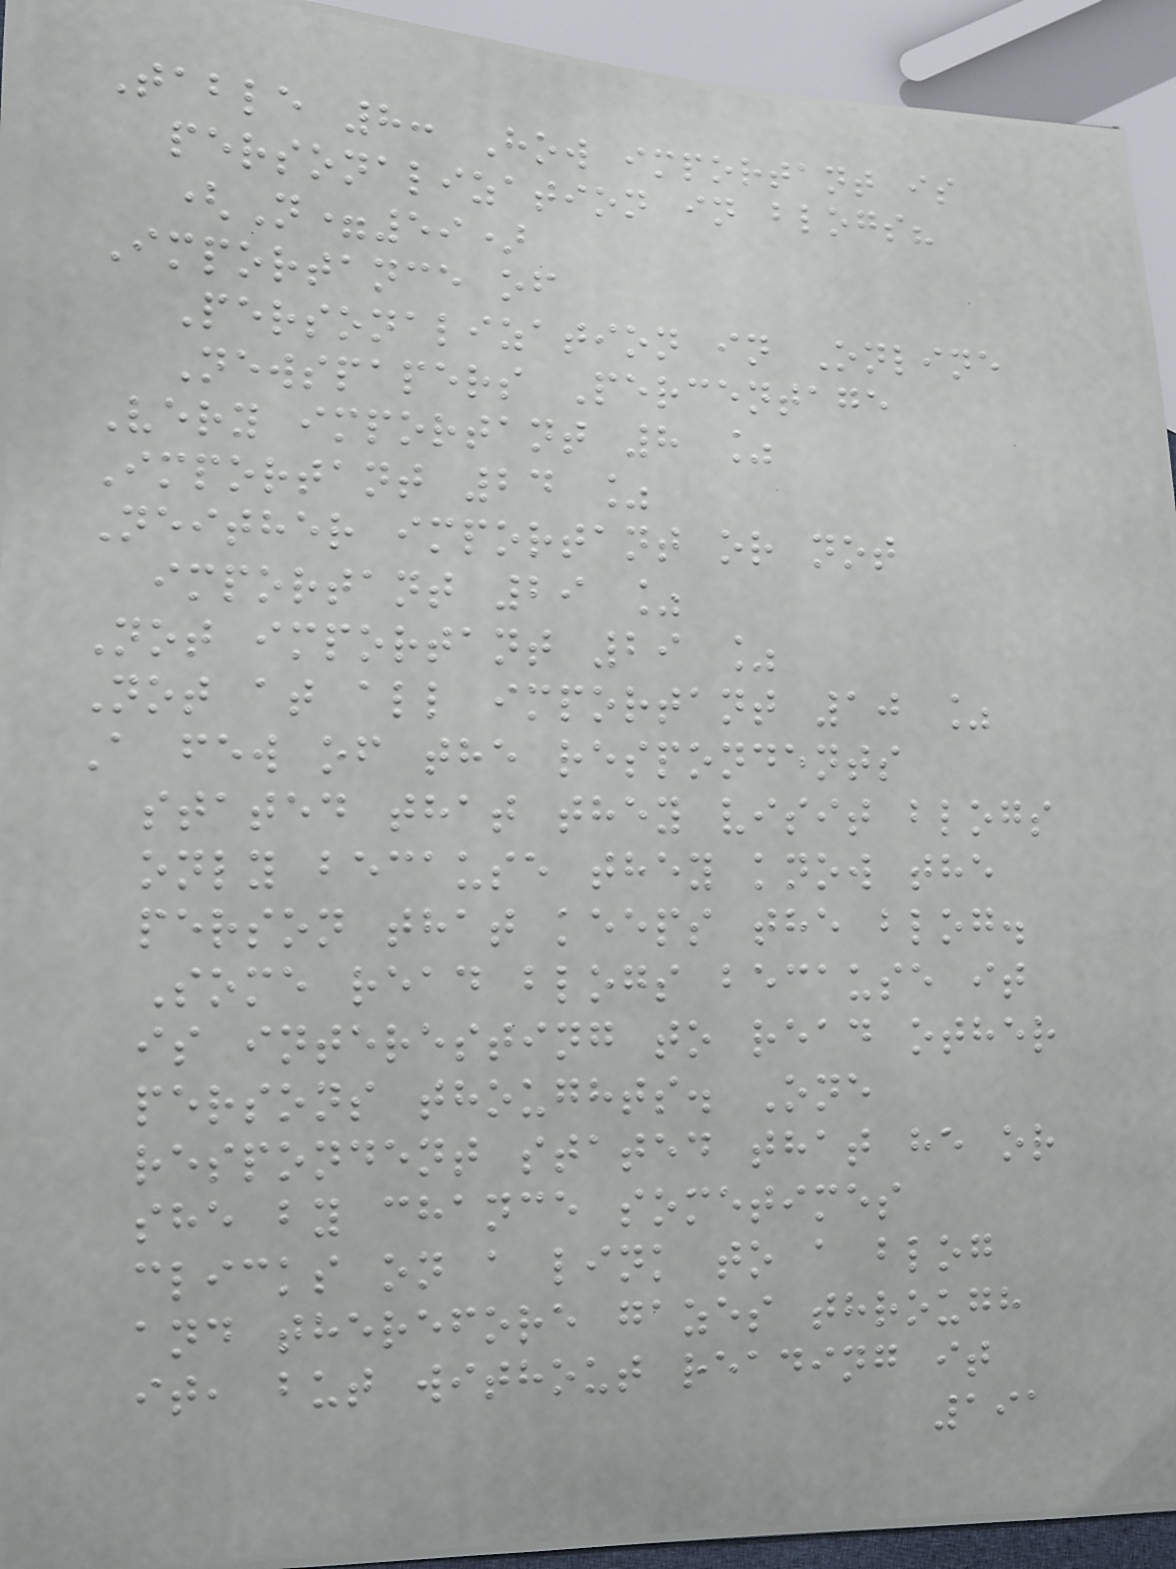Table 8: How important is
personalization in blogs?
(N=59)
Importance of
Personalization in Online
Newspapers Percentage
Very important 8 %
Important 24 %
Neither important or not
important 29 %
Not important 29 %
Not at all important 10 %
A few of the respondents
stated that they visit blogs
only because they know the
person that keeps the blog.
Some read blogs because it
is interesting to read other
persons thoughts. One
respondent stated that he or
she by chance sometimes
clicks on a link to a blog
and therefore gazes through
it, but without reading it
191
